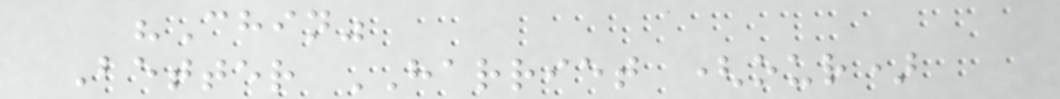"Chin"
Better HARRIET (our)
